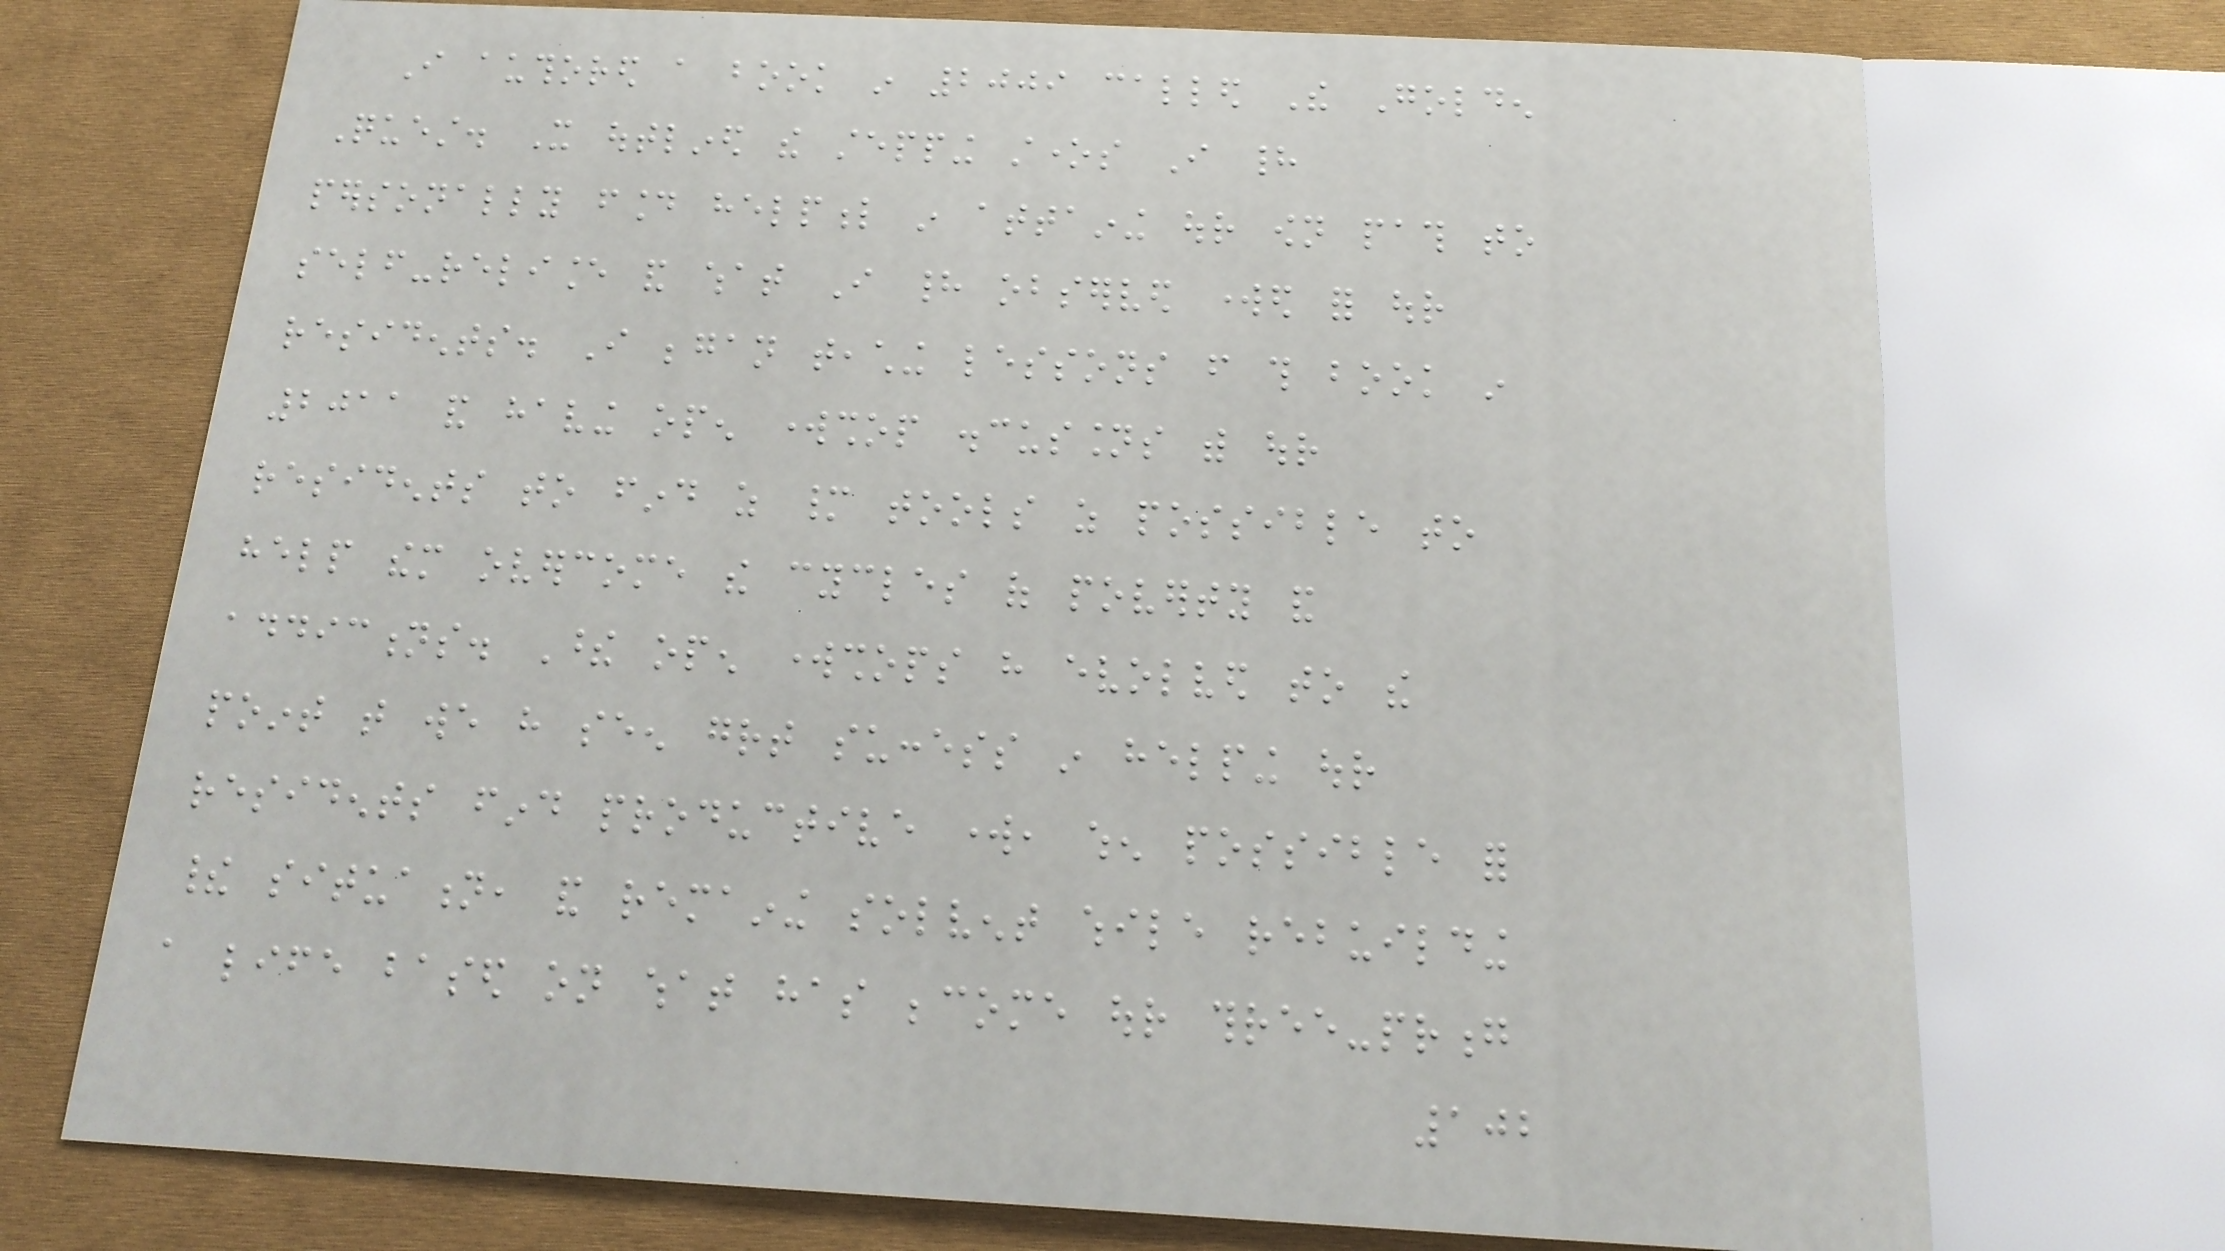I authored a book in 2009 called The Golden
Quest. It outlined the stepping stones I had
personally found helpful in attaining our own path to
self-reliance and what I had observed worked for our
residents. I began teaching lessons from this book in
2011 and having open workshop discussions with our
residents to find as many tools as possible to
help them overcome the cycles of poverty and
addictions. These open workshops have evolved to the
point that we have seen great success in helping our
residents find productive work, when possible for
their situation, and remaining solvent while rebuilding
a life based on what has become our three-prong
102
